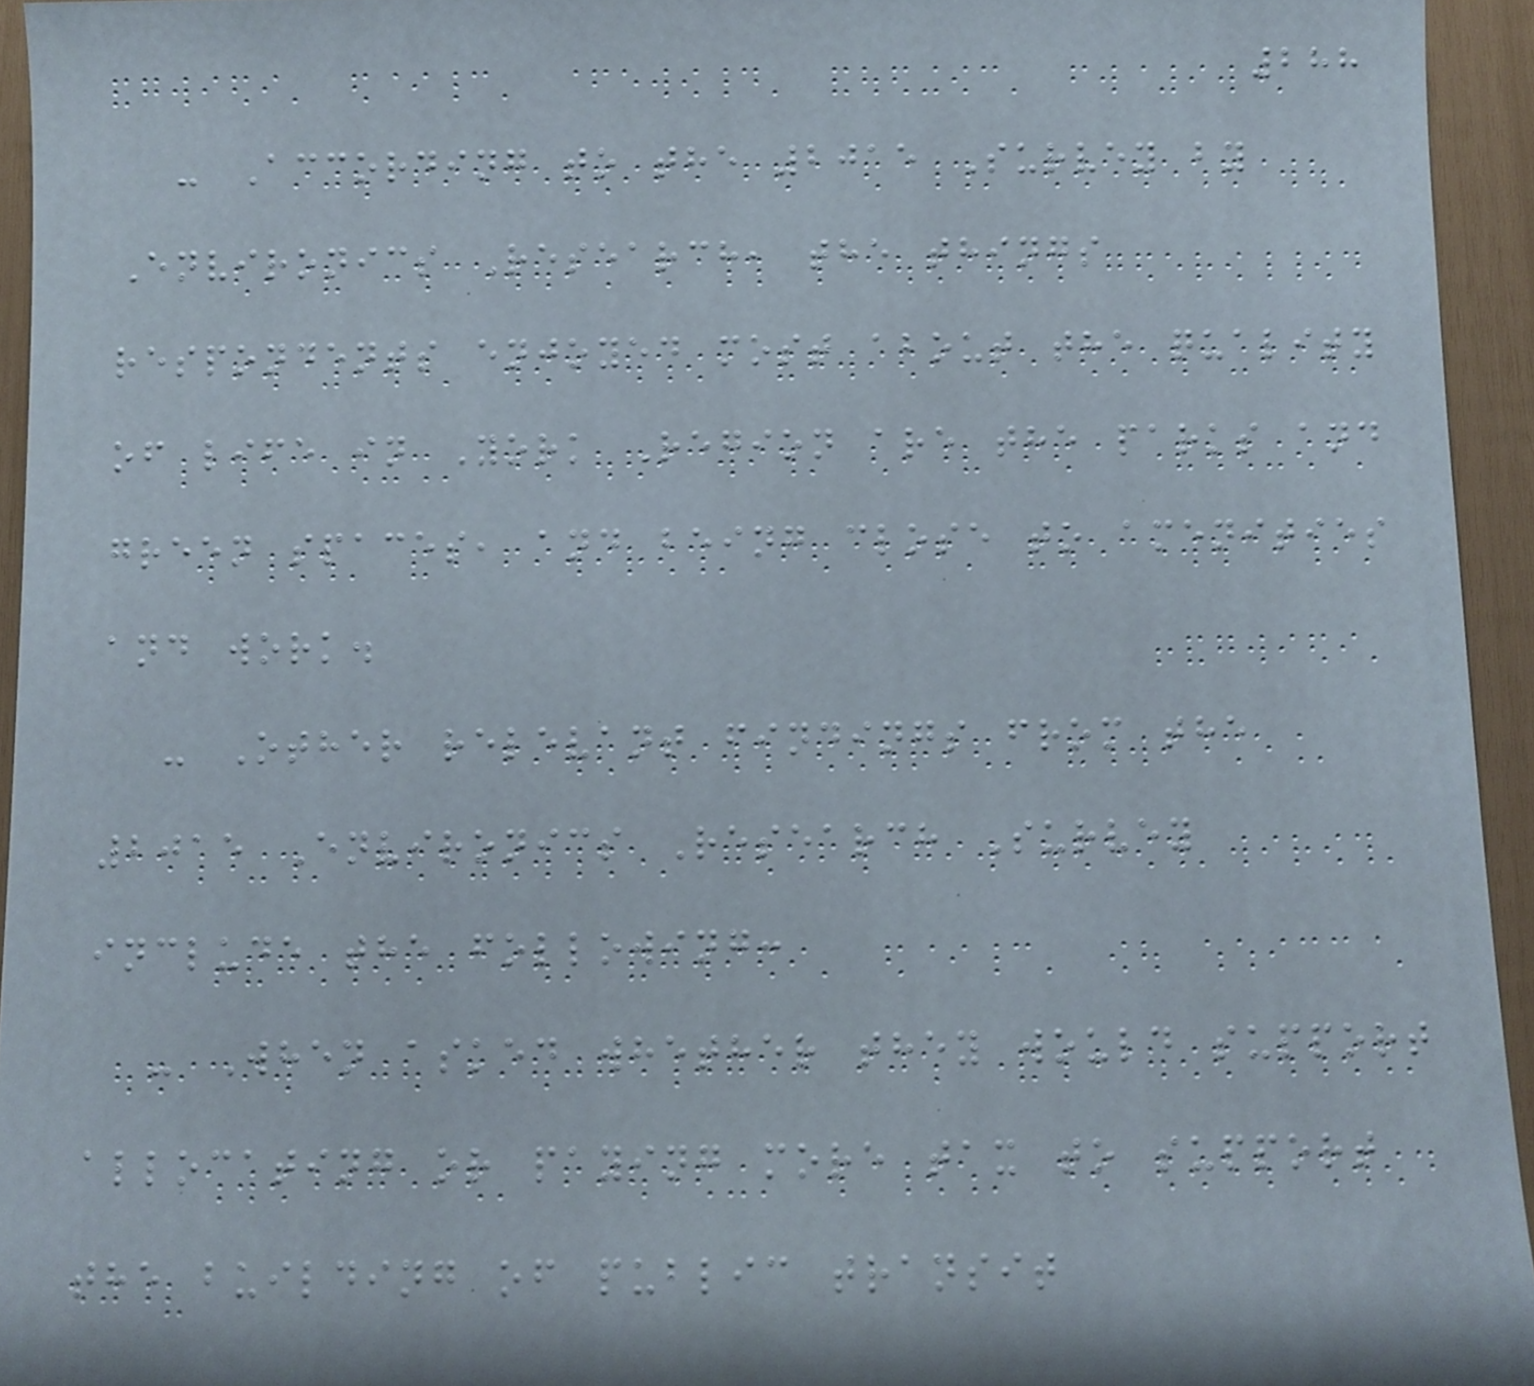288
- According to the 2015 Survey by
Environics Research, the things
respondents enjoyed most about the quality
of life in York Region are the parks and
green spaces, and being close to amenities
and work.
- Other relevant findings from the
2015 Environics Research Survey
include the following:
- When asked whether they would support
allocating or paying more tax to support
the building of public transit
